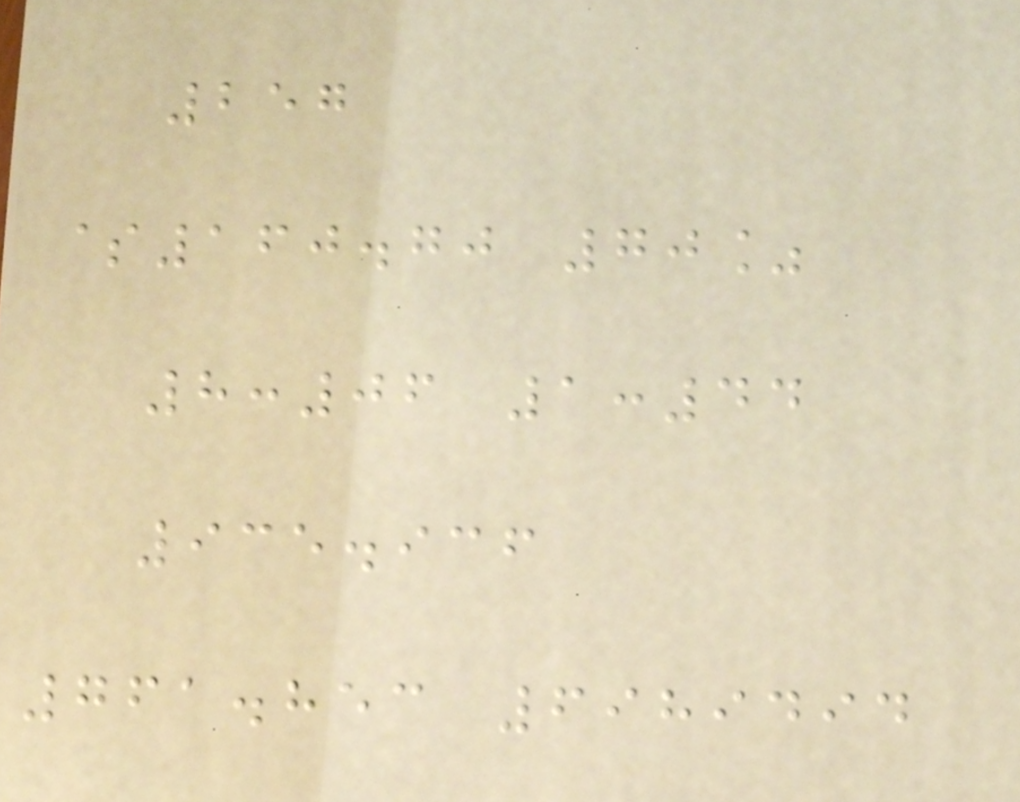257
$160.70 70%
8:06 1:44
935.936
761.853 6989494
